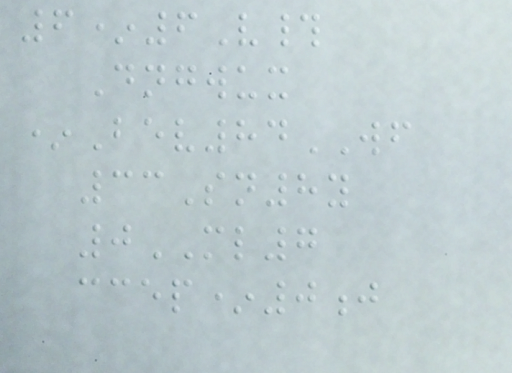6*6V#
Dngwux
*Bev84WF
33Sn8y
0ML7
ccep*0j
